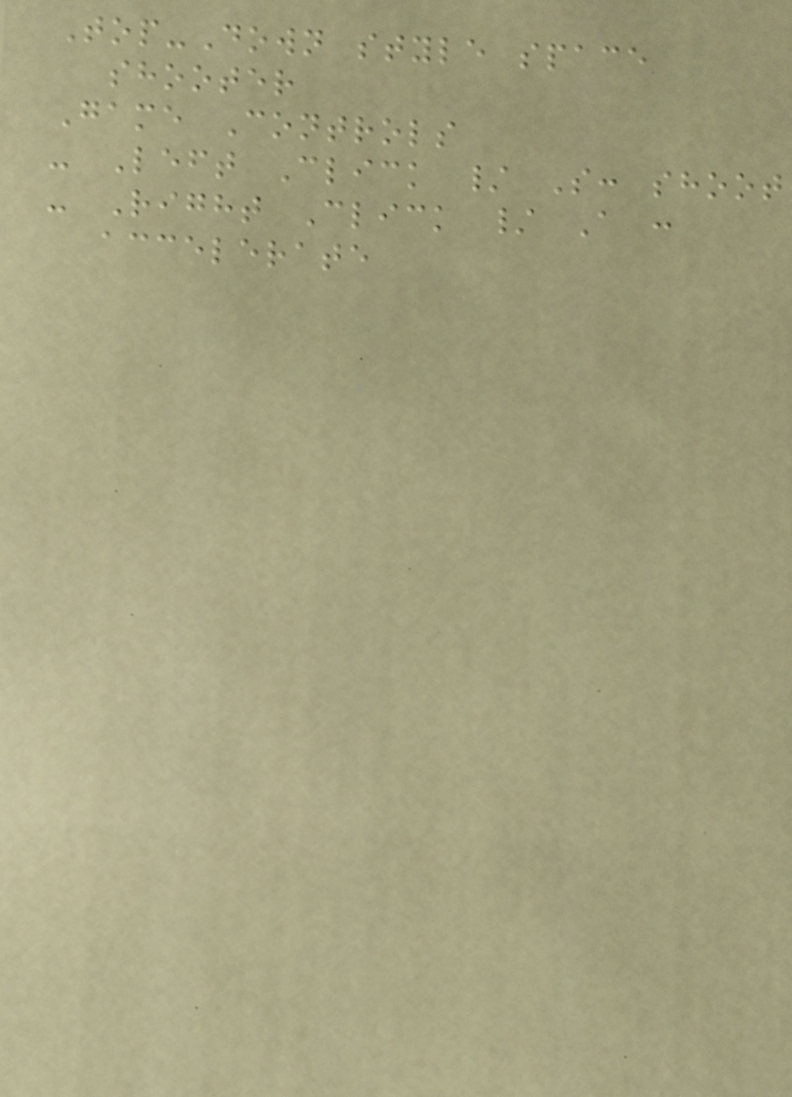Top-Down style space
shooter
Game Controls
- Left Click / S: shoot
- Right Click / A :
accelerate
